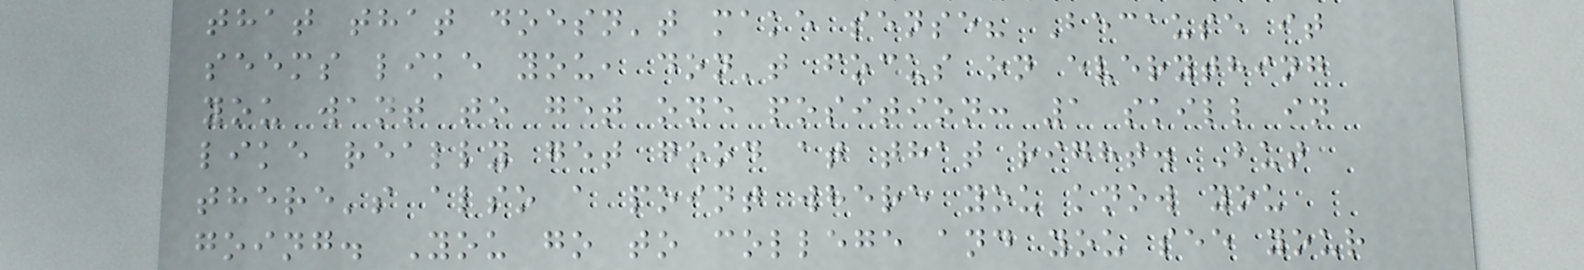that that doesn't make sense? Because it
seems like you, don't focus on everything
you want to get one position: 1 skill in
like really get good at that right. But
there's also a point where you know you
going. You go to college and you see your
